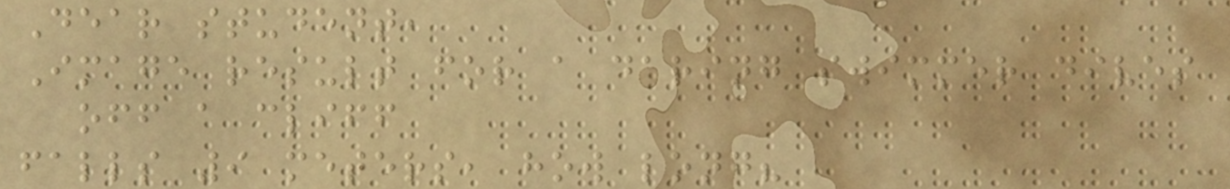Dear student,
Image result for a daring swimmer dives
off a cliff
falls 9 meters, how long?
